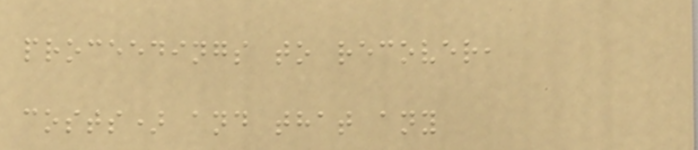proceedings to recover,
costs) and that any
